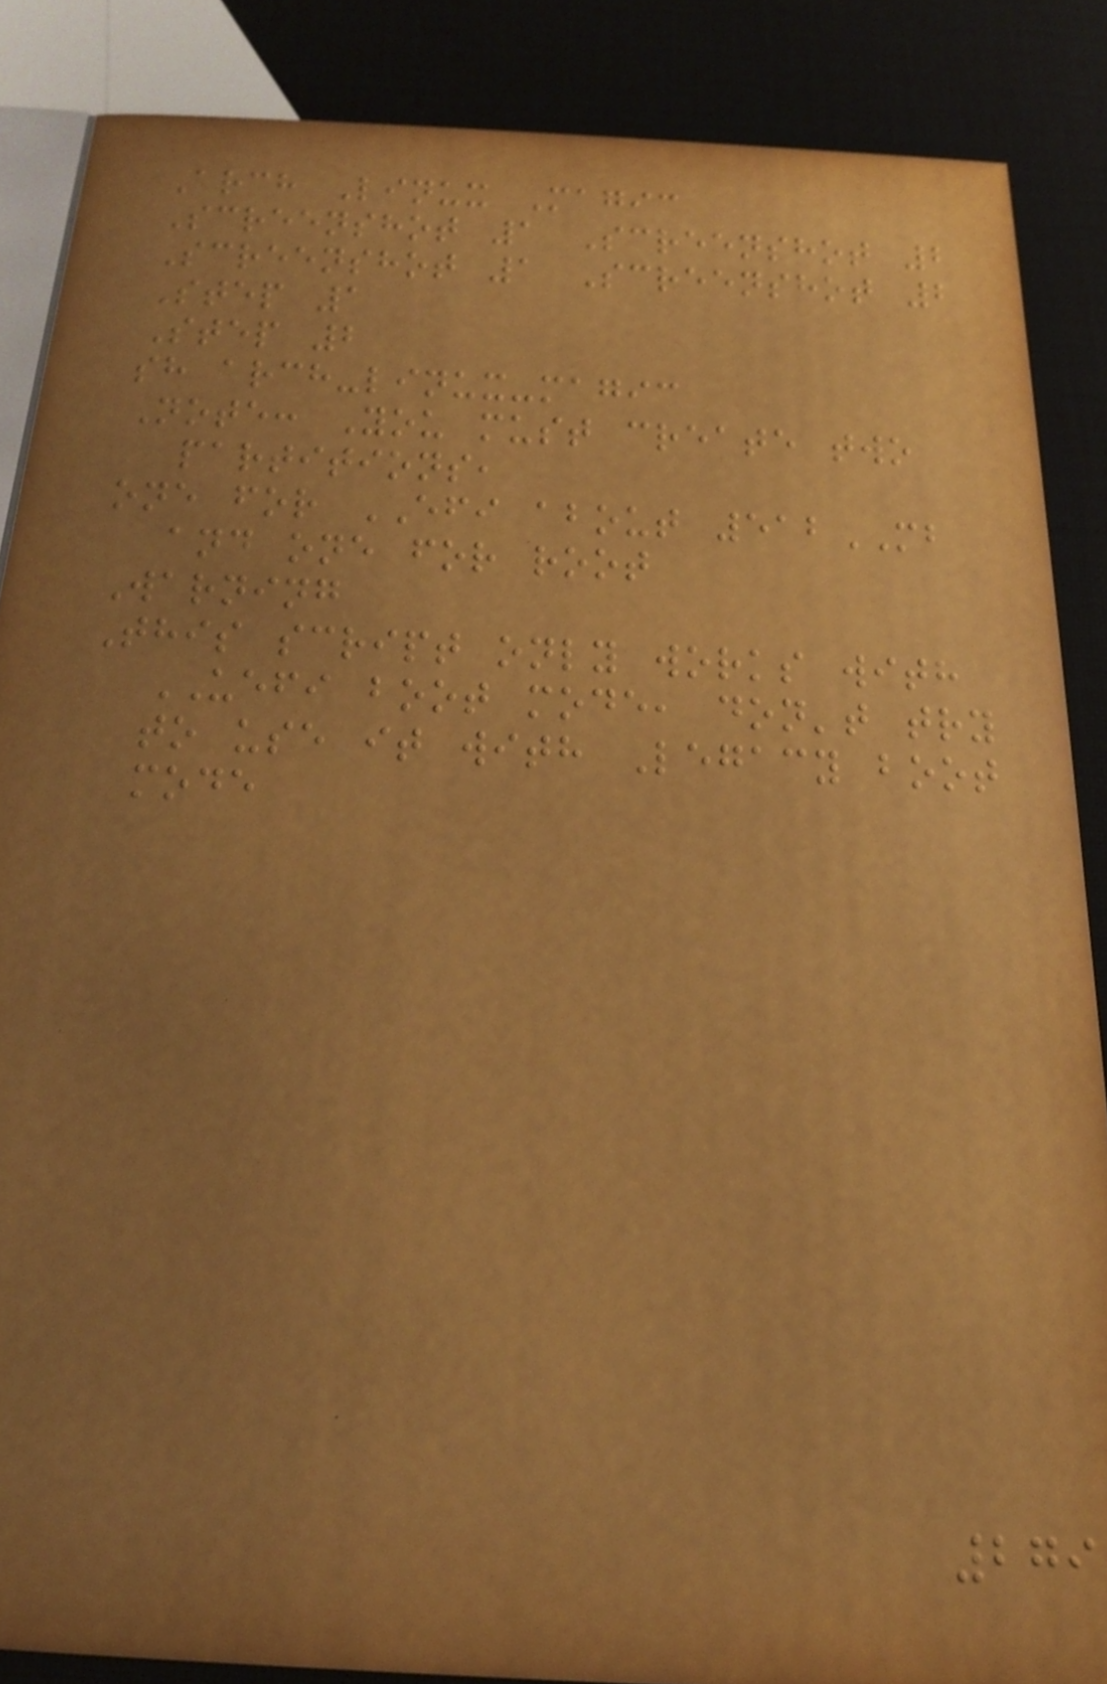Arch Linux Magic
Screenshot 1 Screenshot 2
Screenshot 1 Screenshot 2
Step 1
Step 2
sh arch-linux-magic
Note: You must create two
partitions,
one for EFI about 512MB
and one for root
Warning
This script only works with
UEFI boot mode, don't try
to use it with Legacy boot
mode
279
